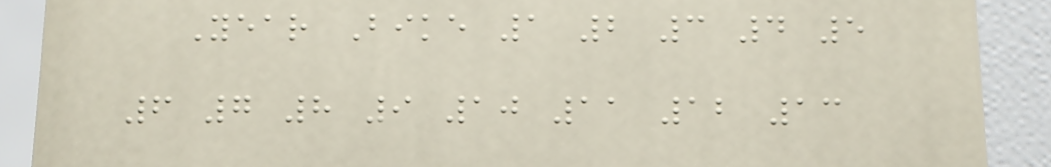Year Bike 1 2 3 4 5
6 7 8 9 10 11 12 13
